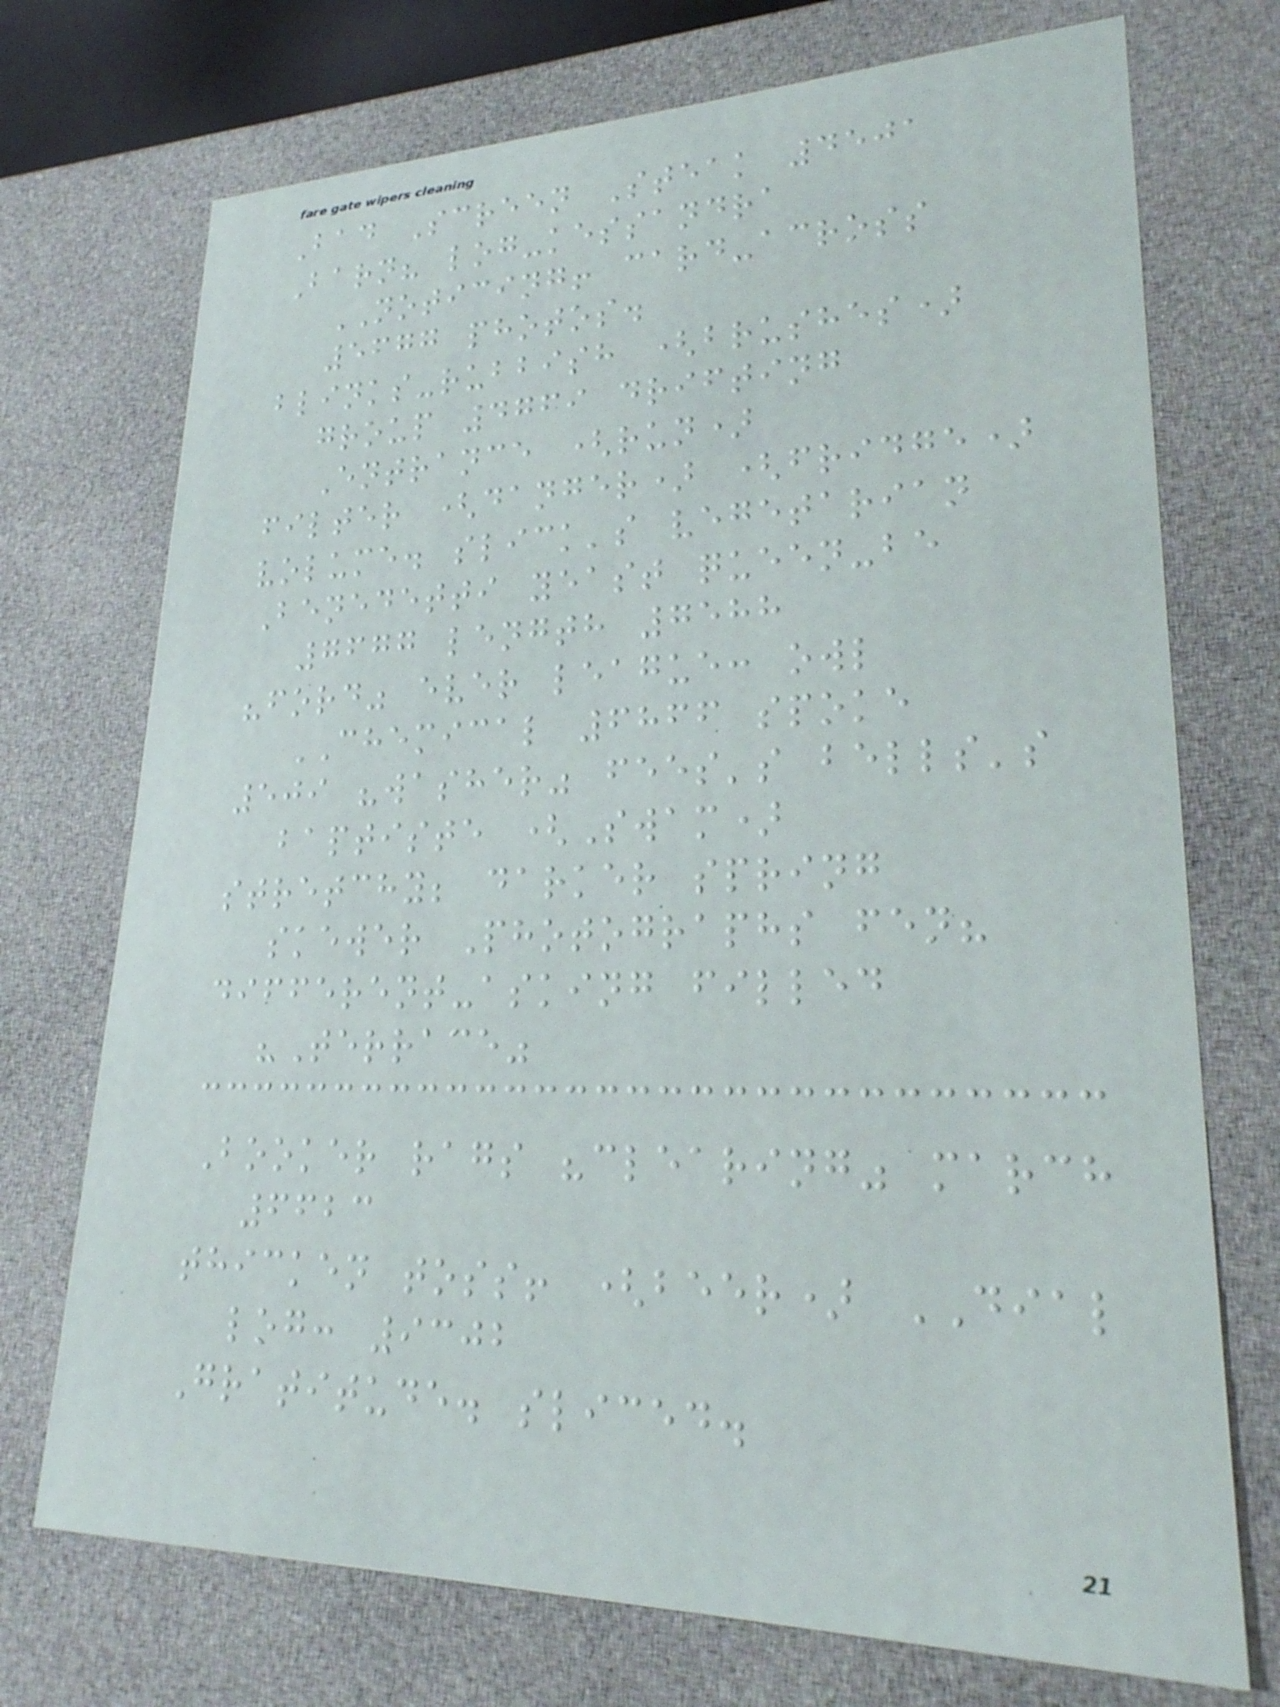Bad Screen Steak 4501
Barn? log-kessandra
NOTICING! card-across
5677 photos.
blinks-rubbish (brushes)
group 4769 drifting
Entrance (run)
filter (danger) (fridge)
volume. slick's vegetarian
Benedetti yeast queen-be
7677 length 7588
"ford" ever league: owl
CHEMICAL 6866 spoke
509 "washer" fees's bells's
baptiste (Swam)
stretchy; darker spring
skewer Photographs fen?
different-asking filled
"Terrace"
Booker rags "clearing" march
6623
thicken toss! (beer) DIAL
log: 9302
Gratitude. sliced.
